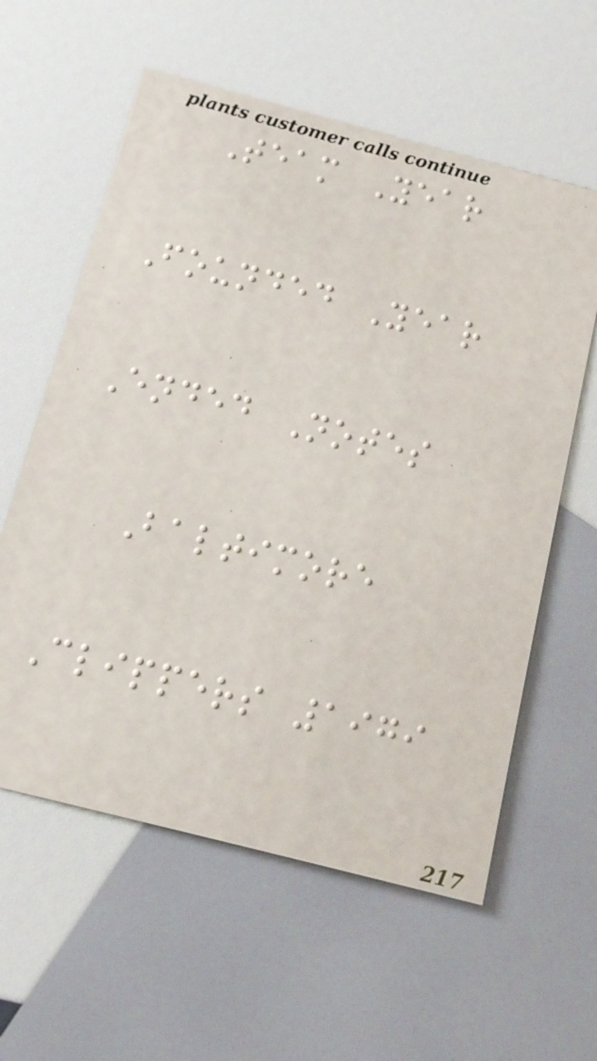Team Year
Founded Year
Ended Notes
Baltimore
Clippers 1979
